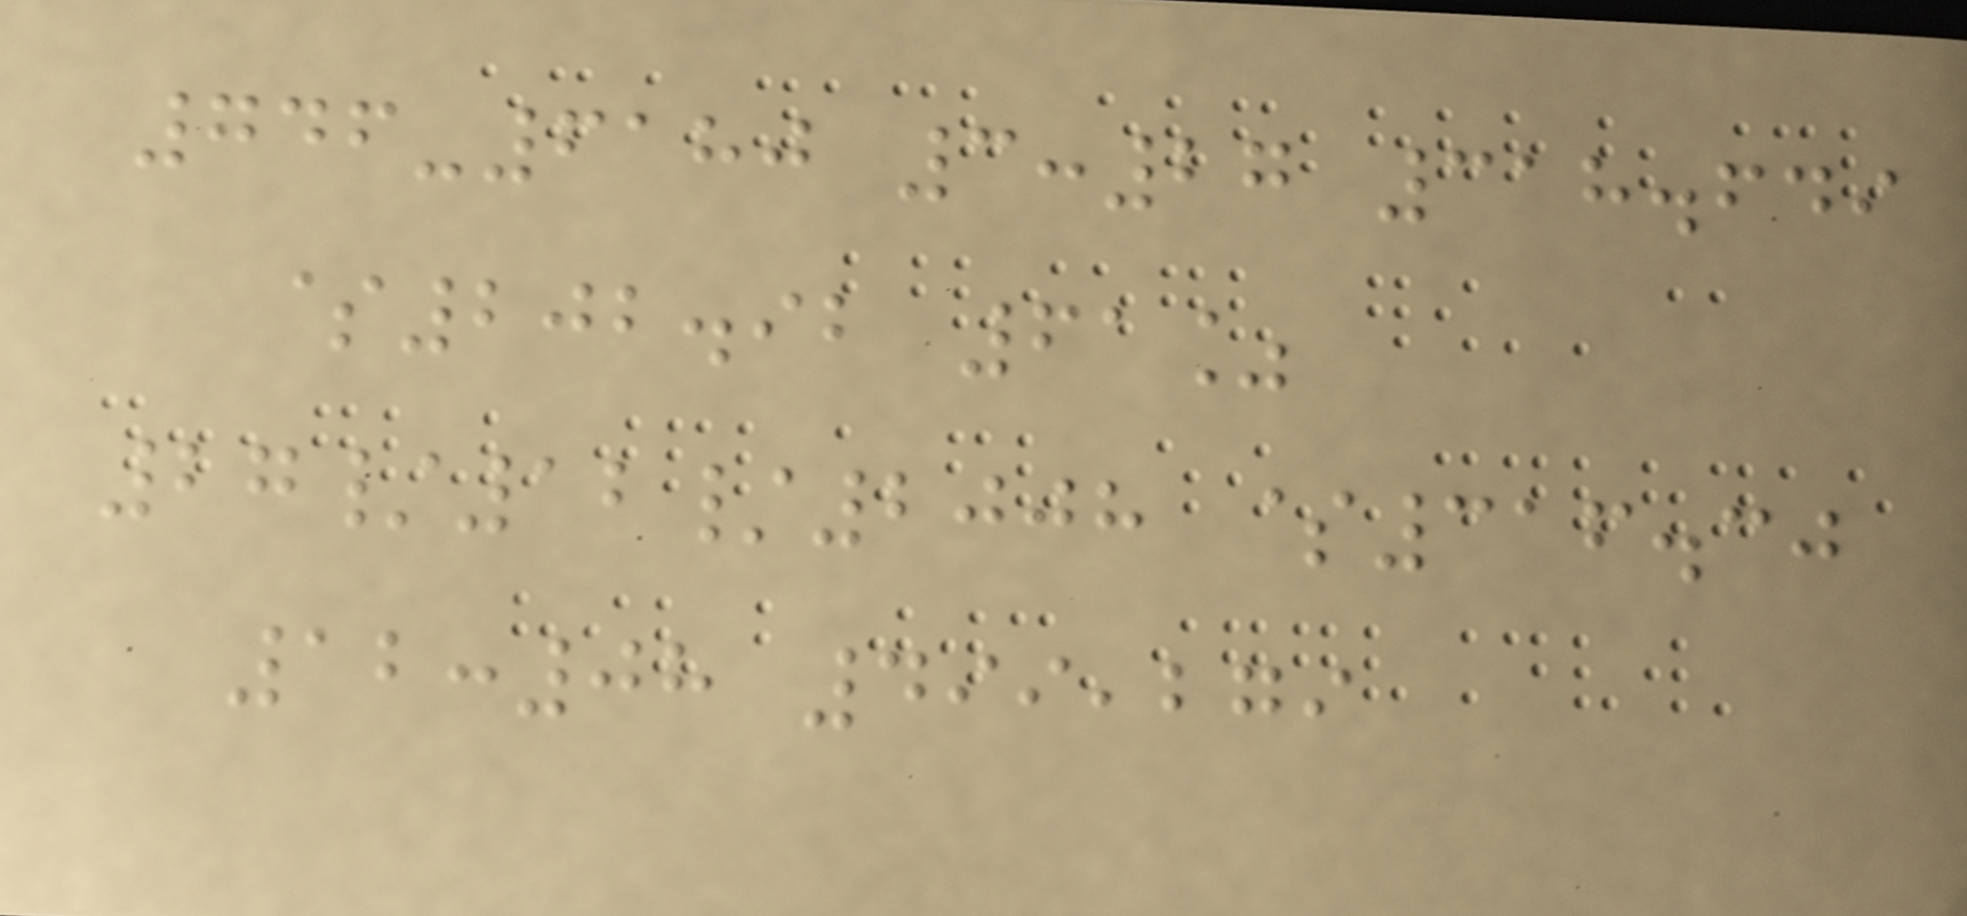746-6180 3:27 318.649
$202.92 61%
27/12/2008 $316.30
12:08 499,279
